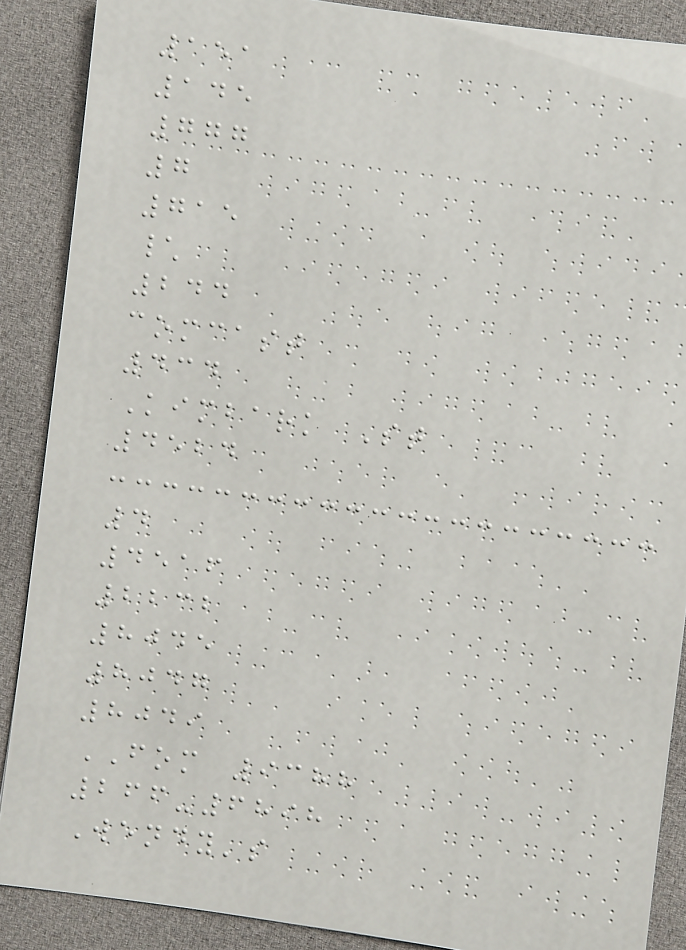151
145
777
7
715
\
244
comcast
434
Kimbark St
4524
4
4516
2232
8045
8047
8049
FOM 9388
266-6898
Wendy's
